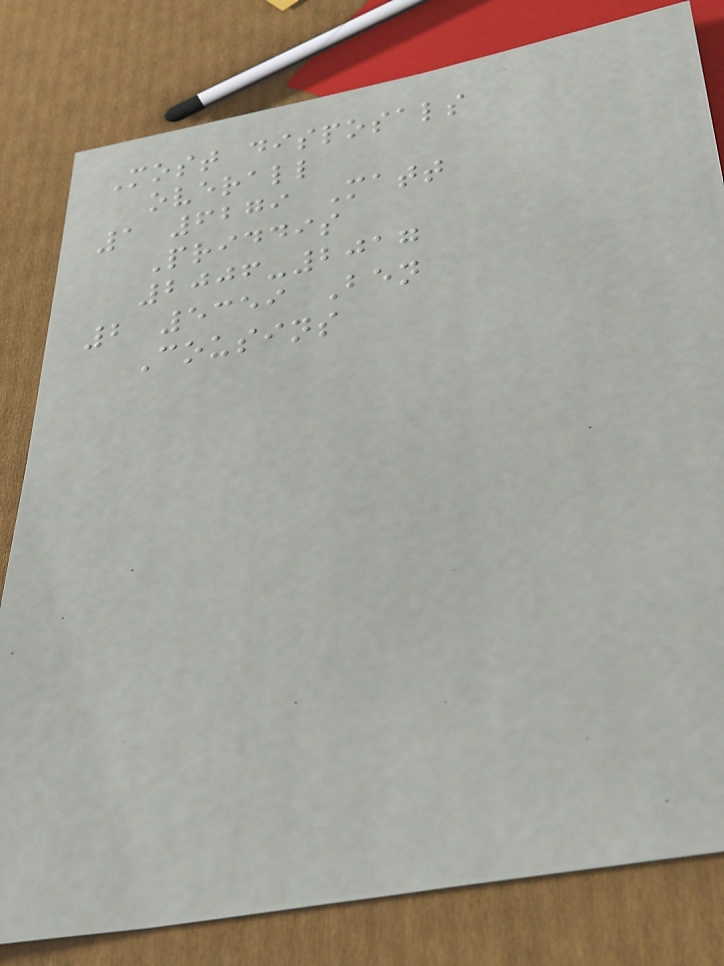Most disposals
overall
1 6279 Matt
Priddis
2006-2017
2 5359 Ben
Cousins
